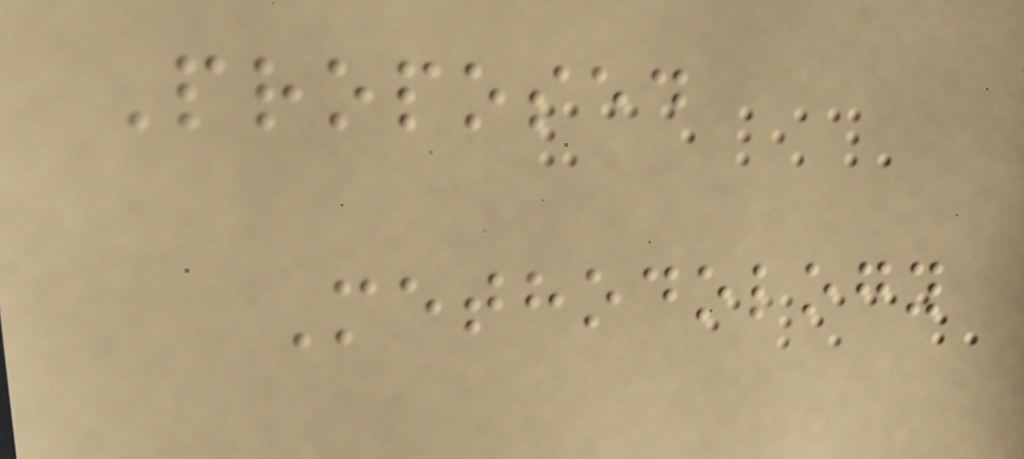Proposed
Methodology
